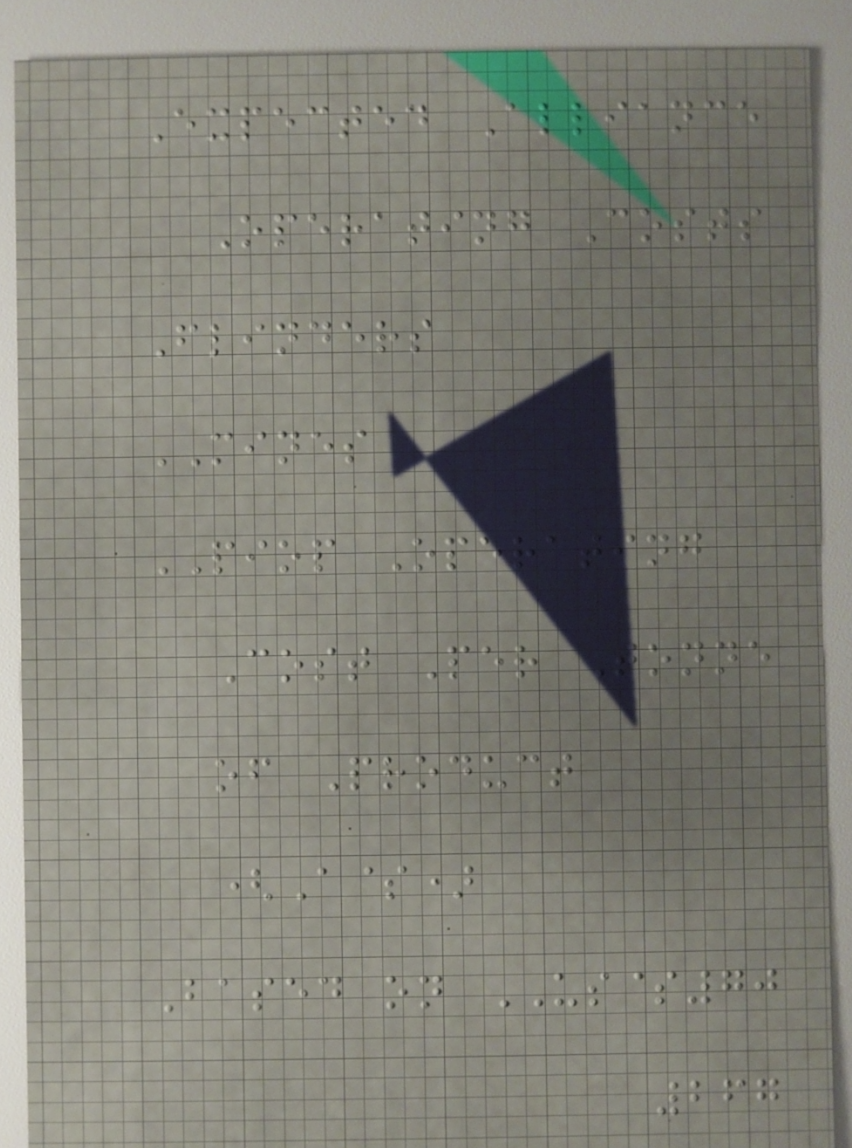Expected Alliance
Operating Costs
Flinders
MINES
PIOP Operating
Cost Per Tonne
of Product
(A$)
Based on US$70
267
